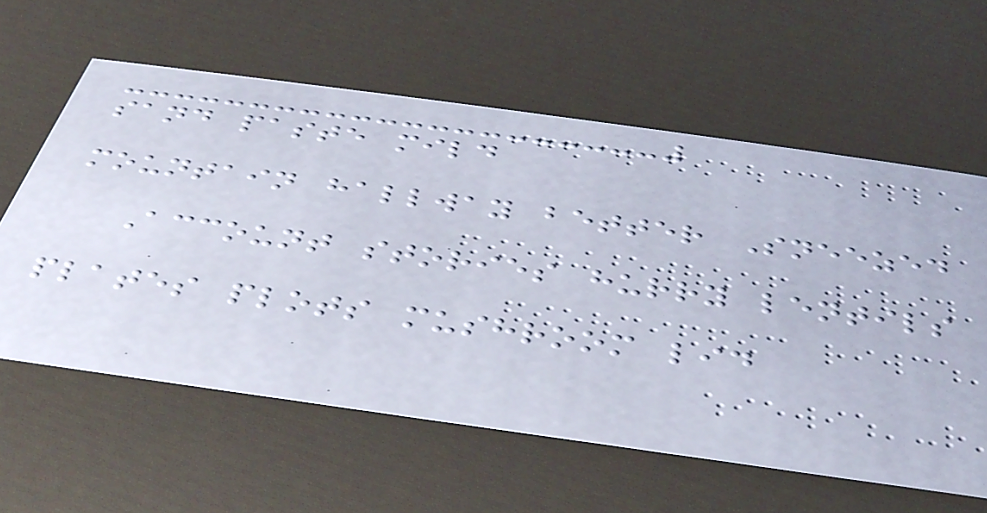sand paste mild
mountain hallway better Sneezed
Account stories hurry lentils
plates plots mushroom lid
